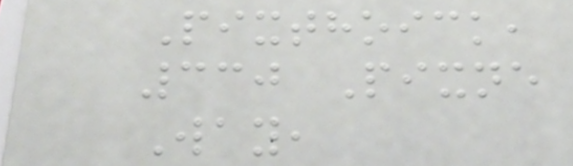Pixthoick,
330 Pixne
Way,
